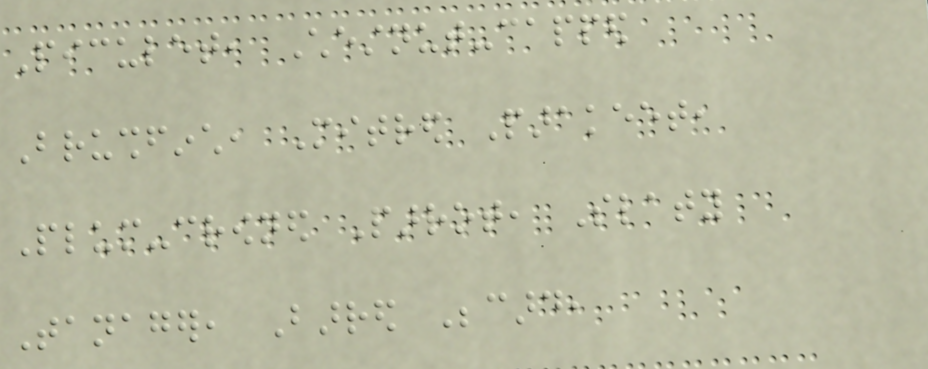Piculet, Chestnut-capped
Brushfinch, Mitred Parakeet,
Plum-crowned Parrot, Slaty
Tanager, Barred Becard,
